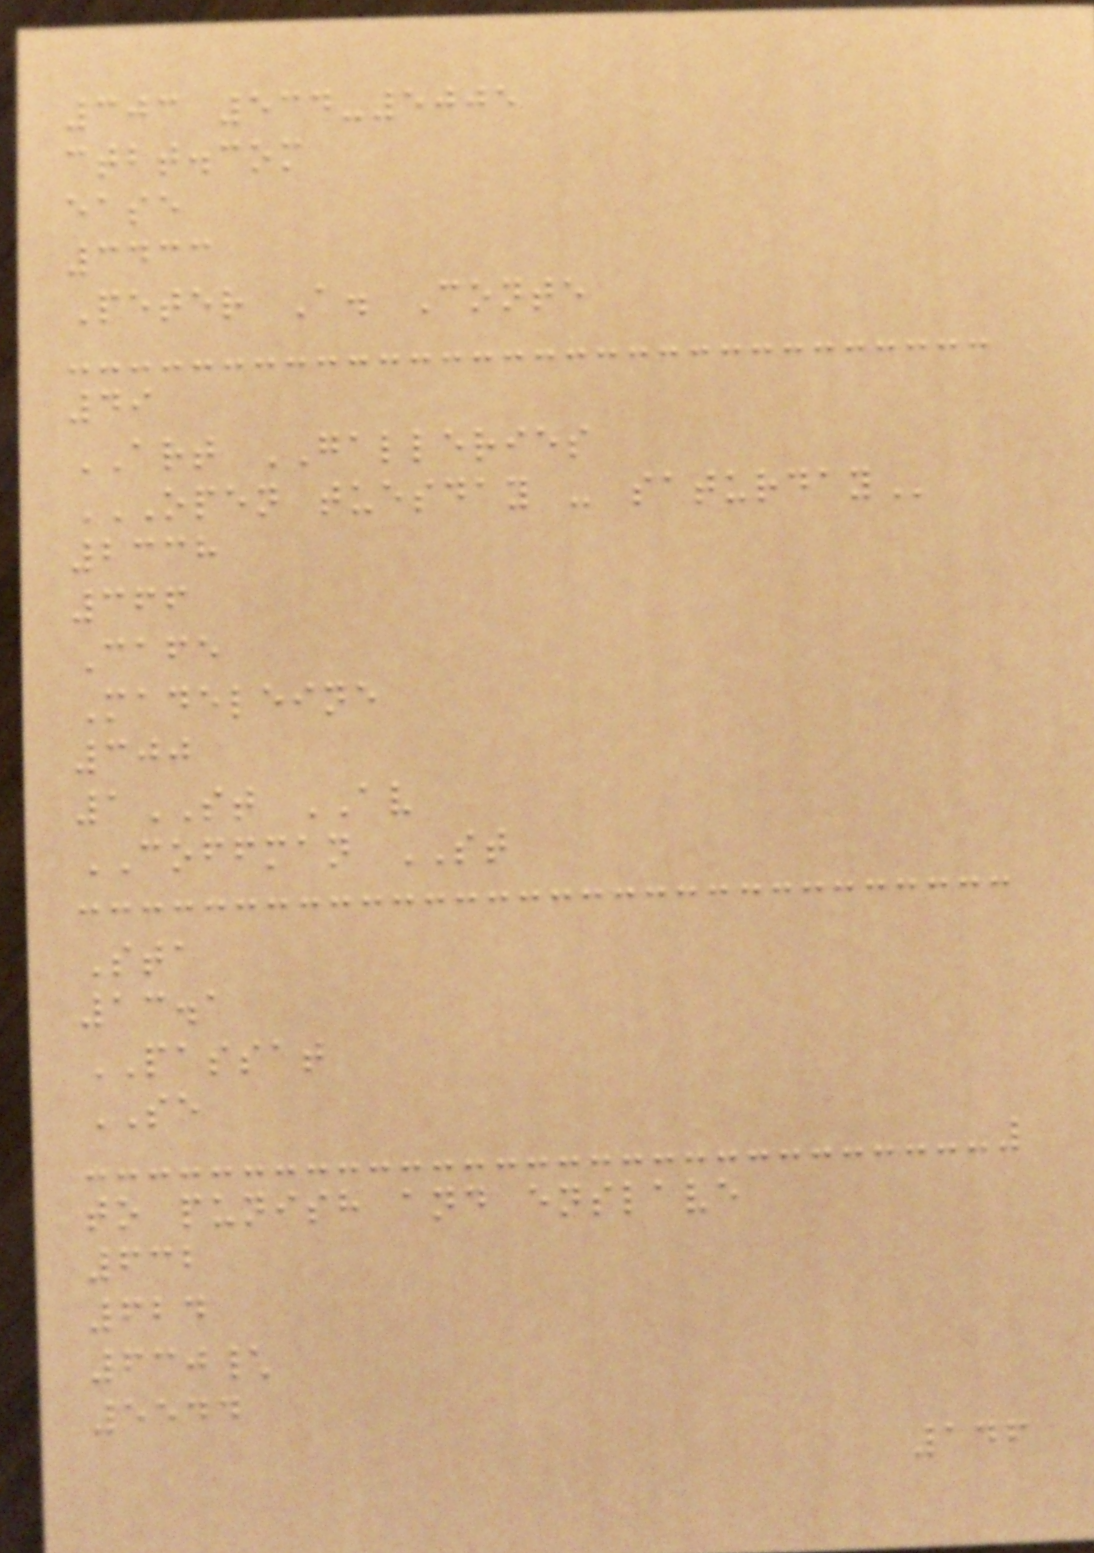303 534-5005
ctbt.com
ease
3433
Peter A. Conte
49
ART GALLERIES
OPEN TUESDAY - SATURDAY
2338
366
Cafe
Madeleine
300
1ST AV
COFFMAN ST
Sta
13.1
PASSAT
SE
to punish and enslave
632
624
630\
5544
146
